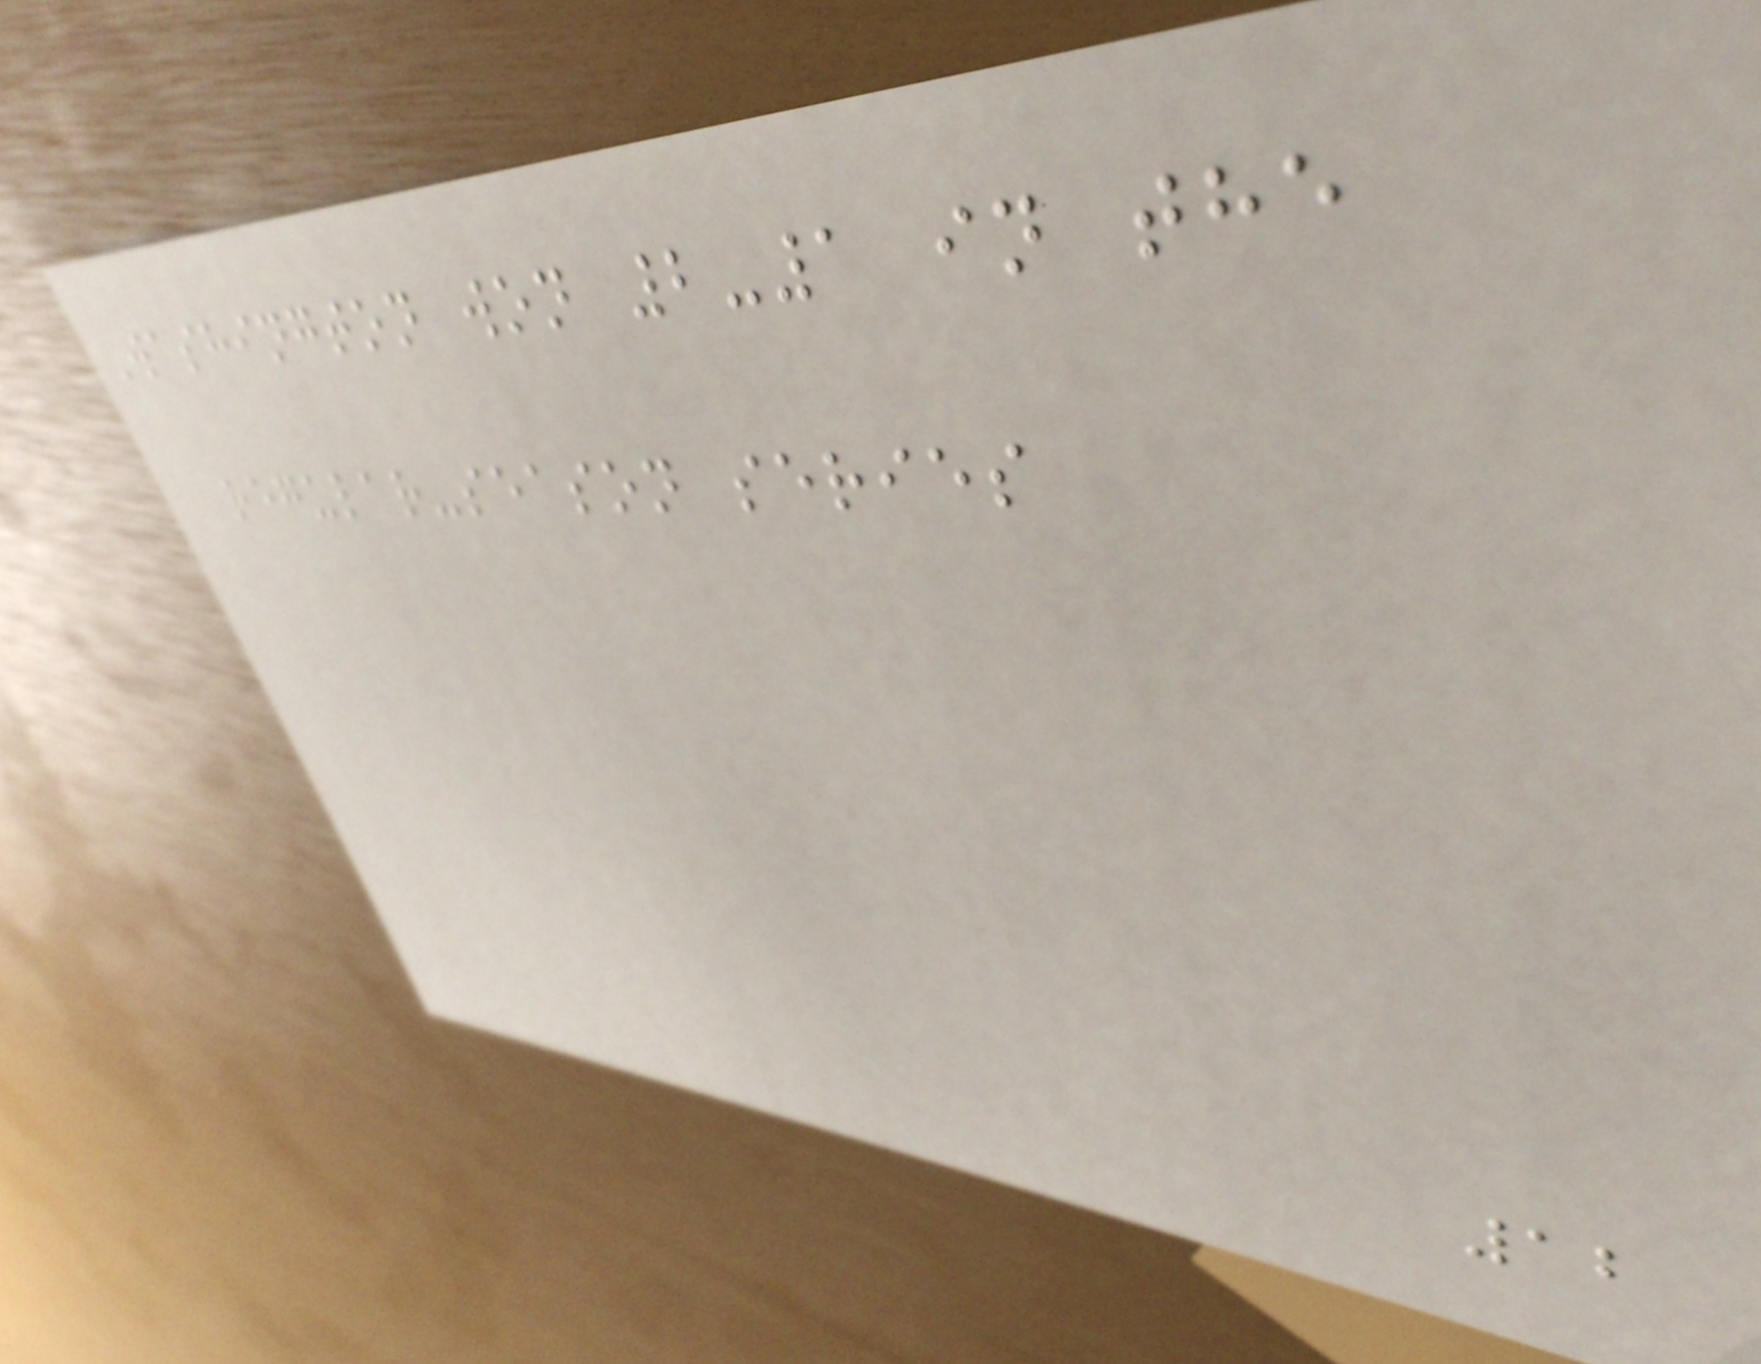Washington won 2-1 in the
regular-season series
12
